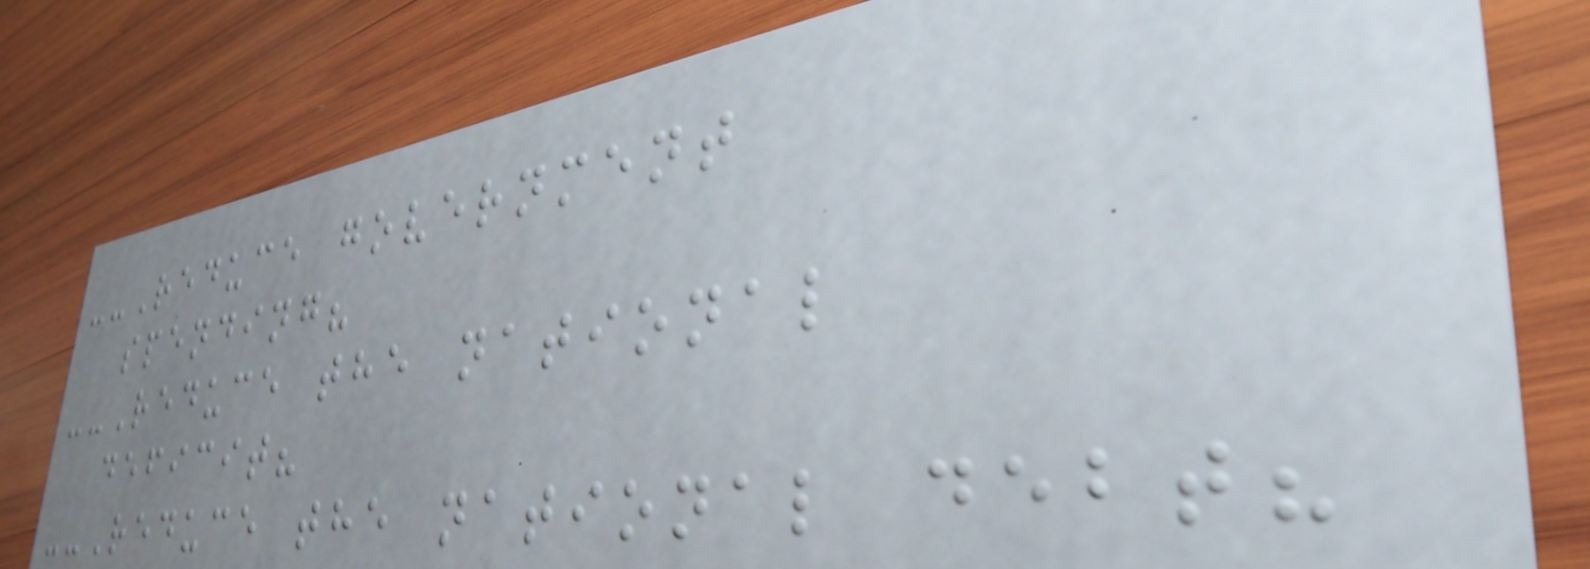--Reduce government
spending?
--Reduce the national
deficit?
--Reduce the national debt?
